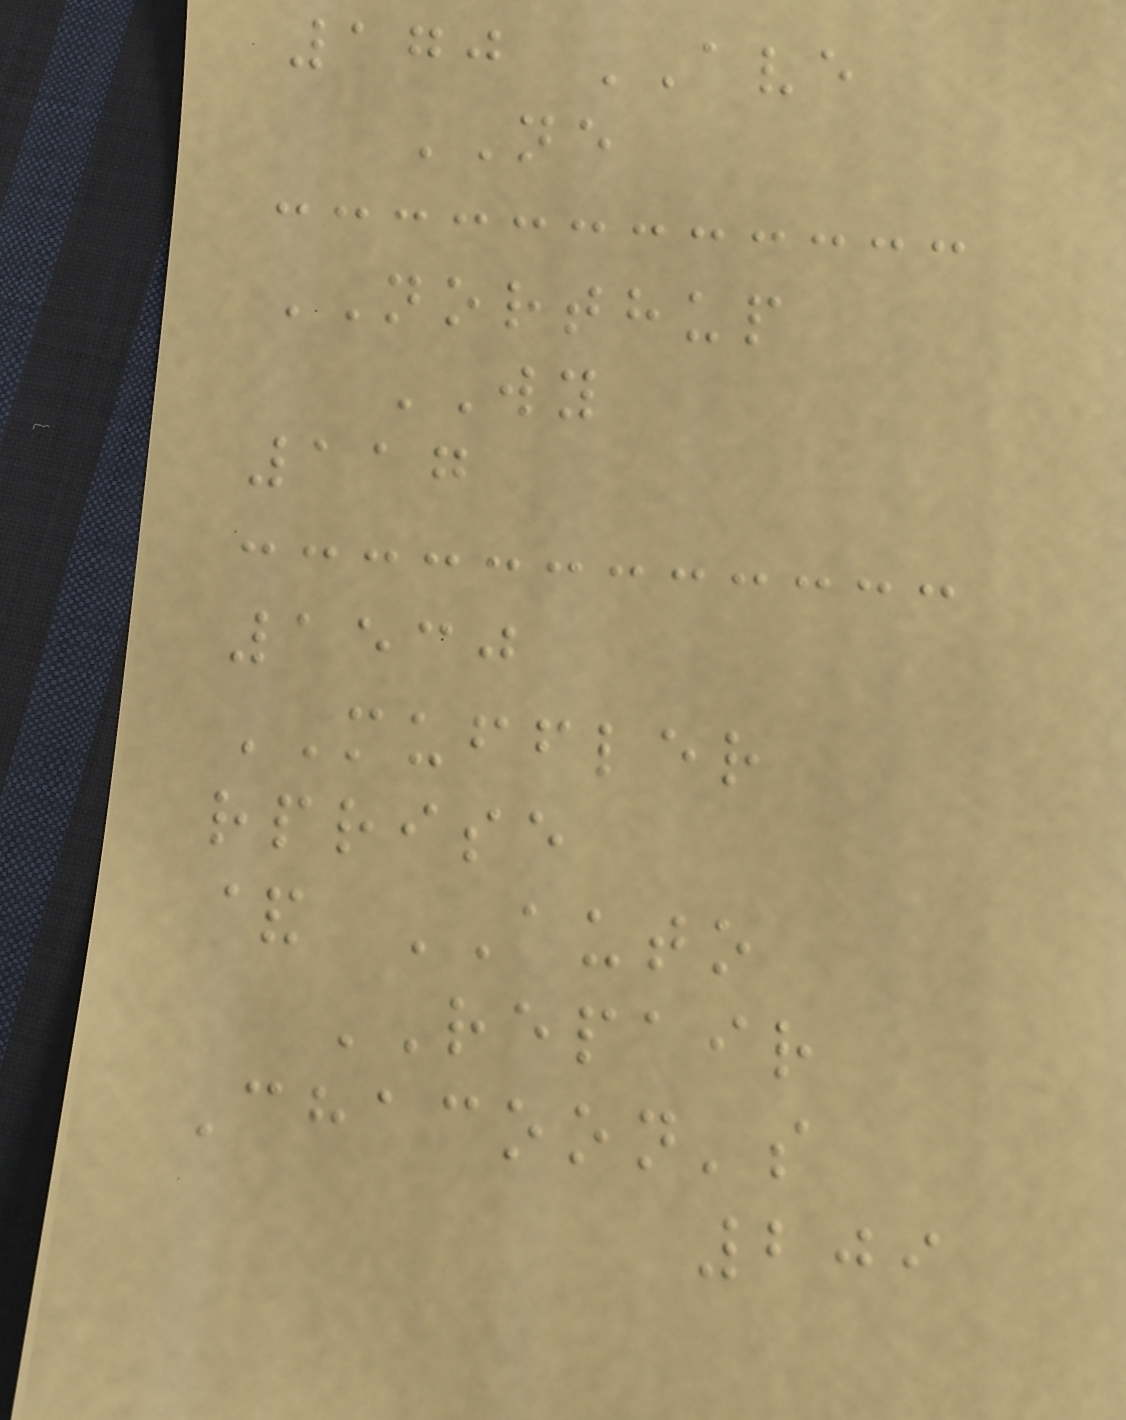170 AVE
NE
NORTHUP
WY
117
1530
MUFFLER
rprise
& AUTO
REPAIR
Chacoon's
209
